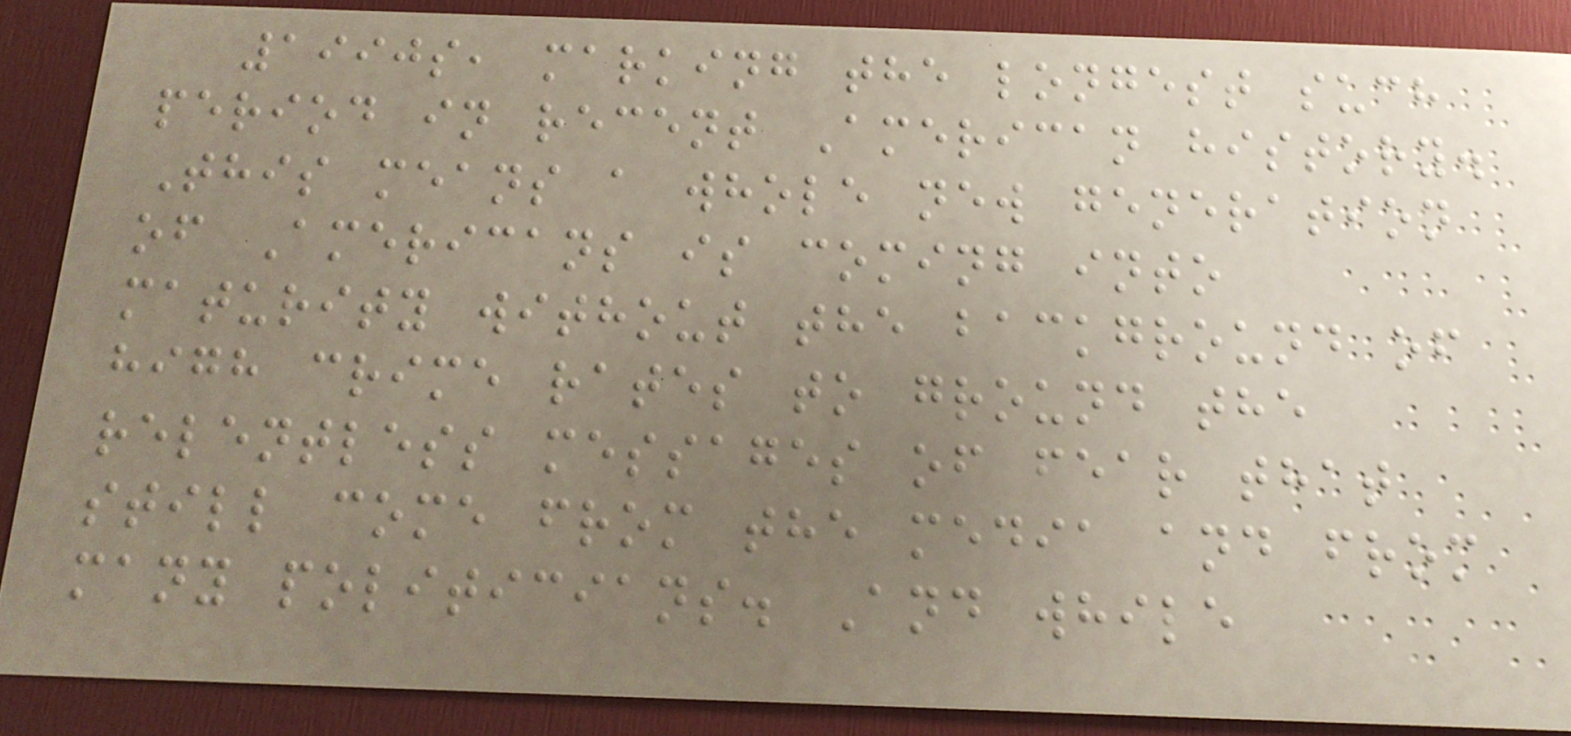1990s, marking the longest such
period in recent American history.
This means a whole new generation
of Americans is coming into
maturity without the background of
high crime rates to ground the
relentless messages of fear that
still come from the media and from
many politicians. And while
